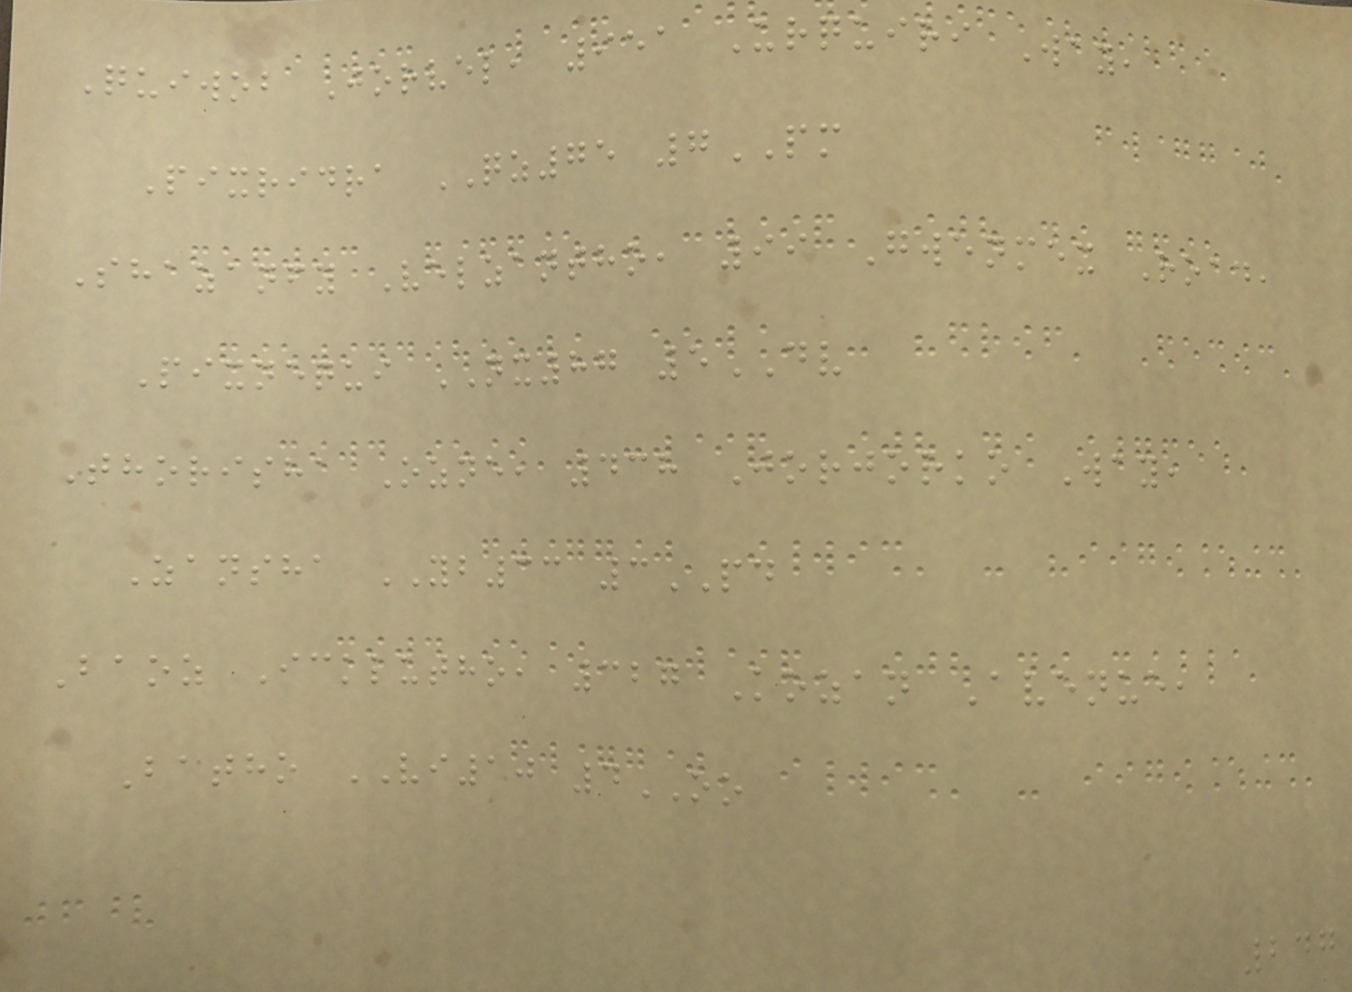Quiwob Jorvel, 951 Urquiri Way,
Pixridra QZ75 7PM
Shazanfy Velzantho, 99 Gwenmex Road,
Pixnequi NX87 5DV
Thorisha Ozne, 438 Jorjorko Way,
Zansha YB33 3PD
Baoz Icklutho, 327 Kozan Avenue,
Batho VI10 4OO
247
